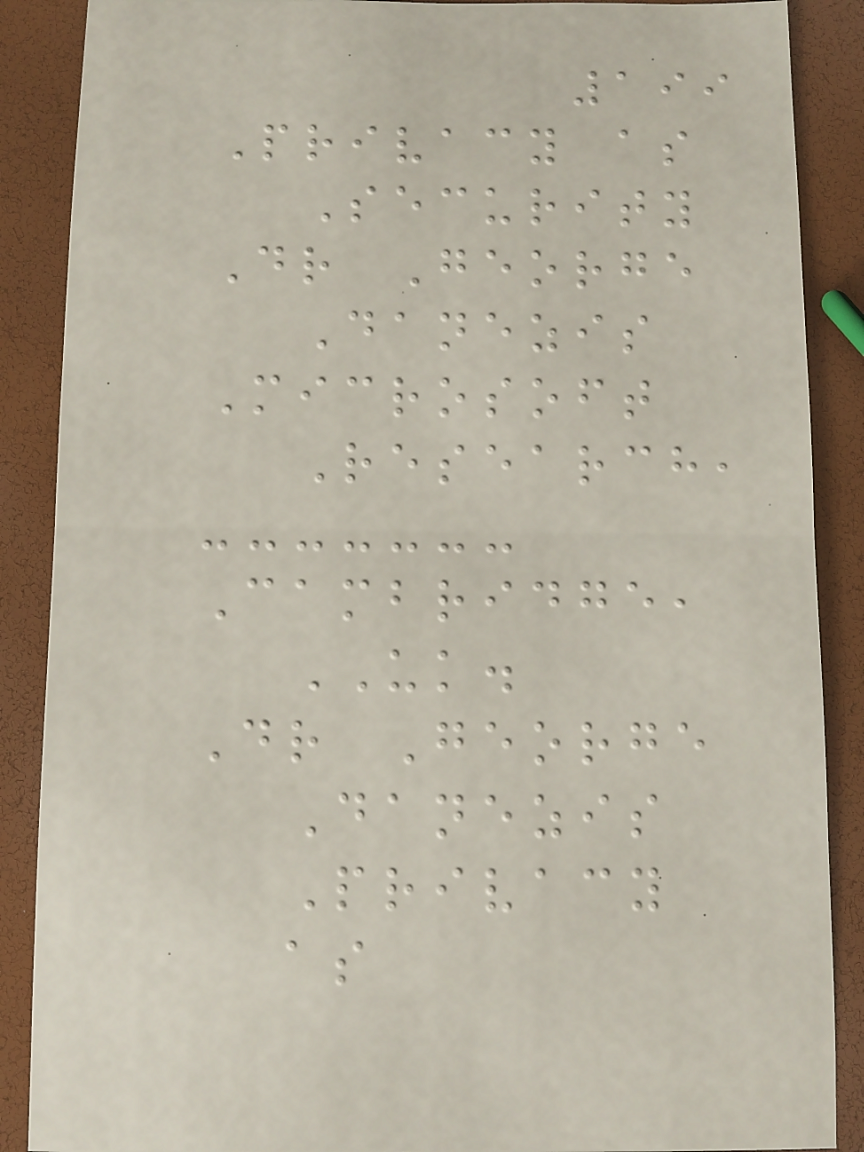199
Privacy as
Security
Dr George
Danezis
Microsoft
Research,
Cambridge,
UK.
Dr George
Danezis
Privacy
as
